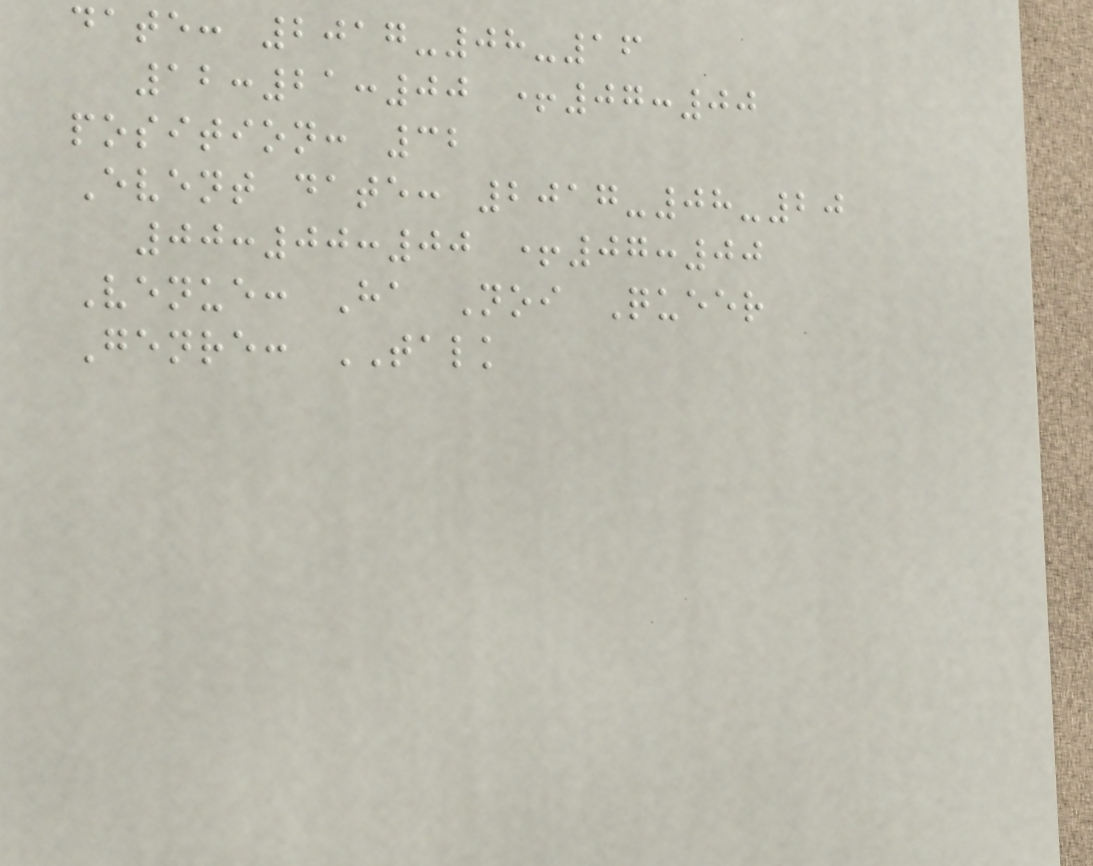date: 2017-08-16
12:21:00 +07:00
position: 32
Event date: 2017-08-20
00:00:00 +07:00
Venue: Ha Noi Queer
Genre: TALK
